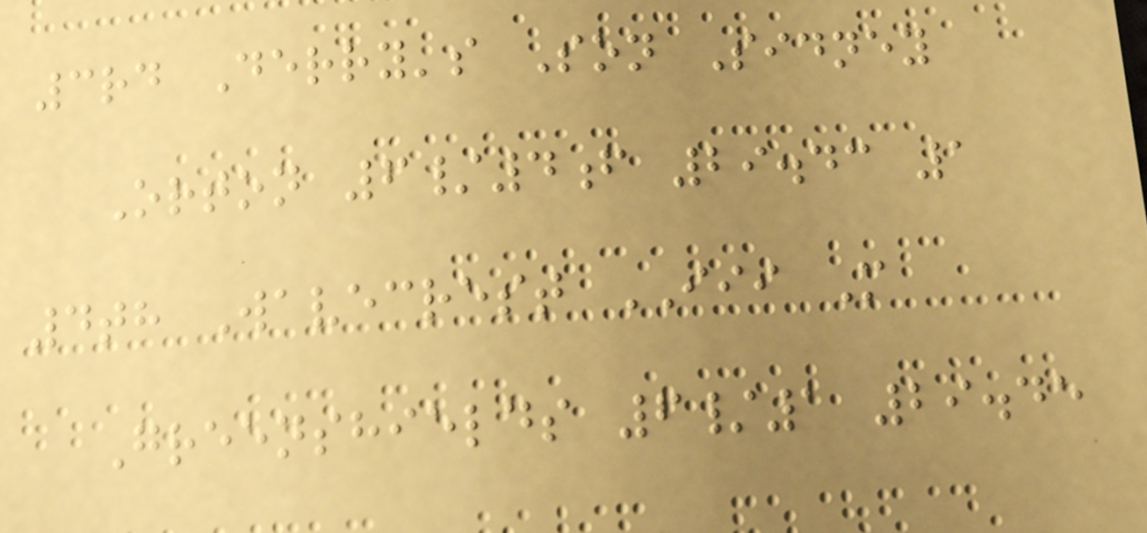3rd Derry's Son Sidney
Orton 6/4f 29.43 1
4th Wavecrest III M
Greenshields 6/1 29.45
